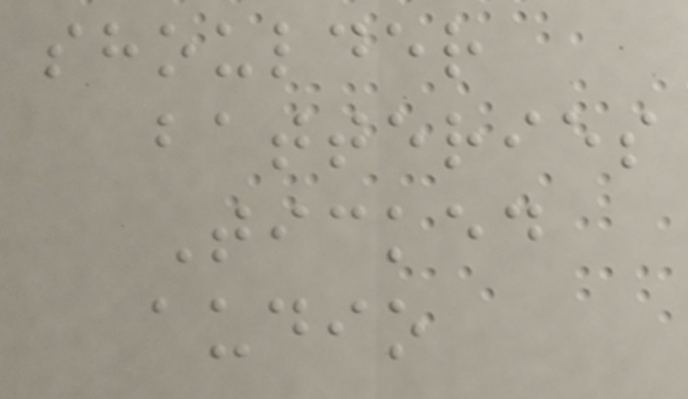shoulder
batteries
Ticked
audio
